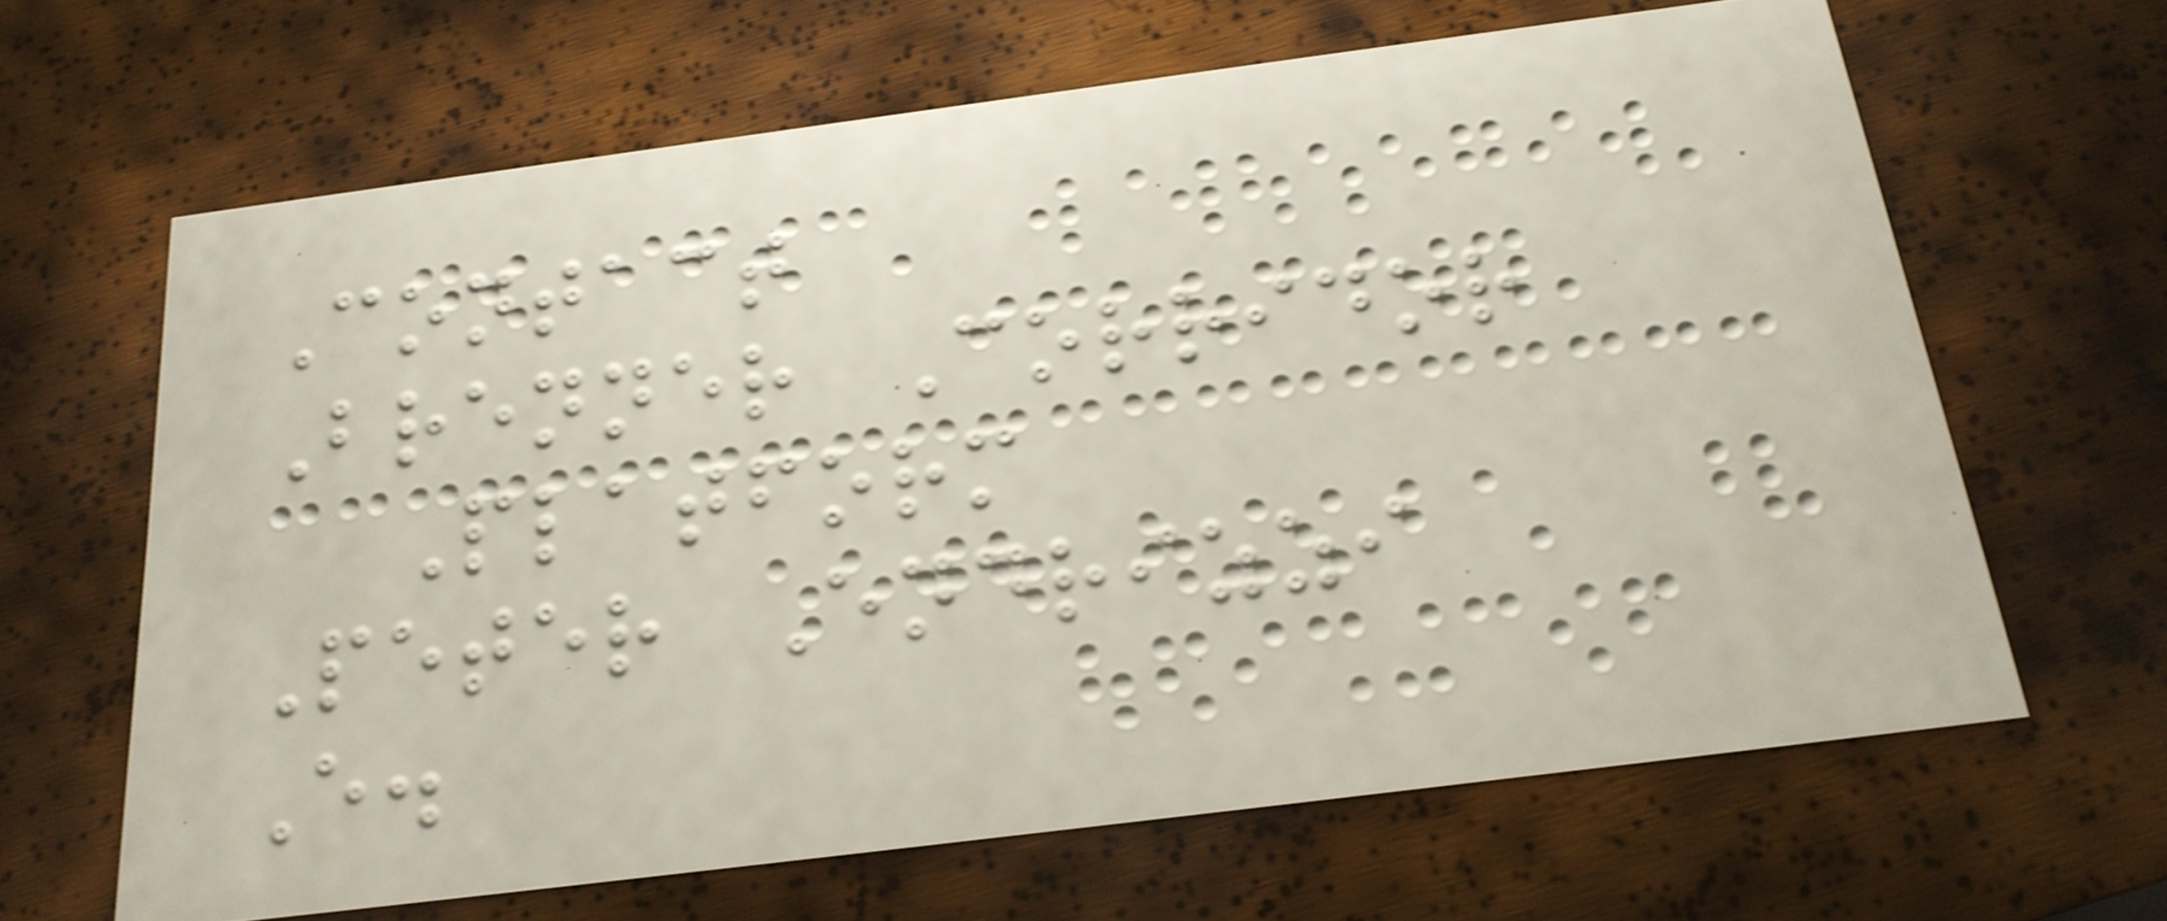Contact
Brenner Corridor
Platform
Peter Endrizzi
E.
